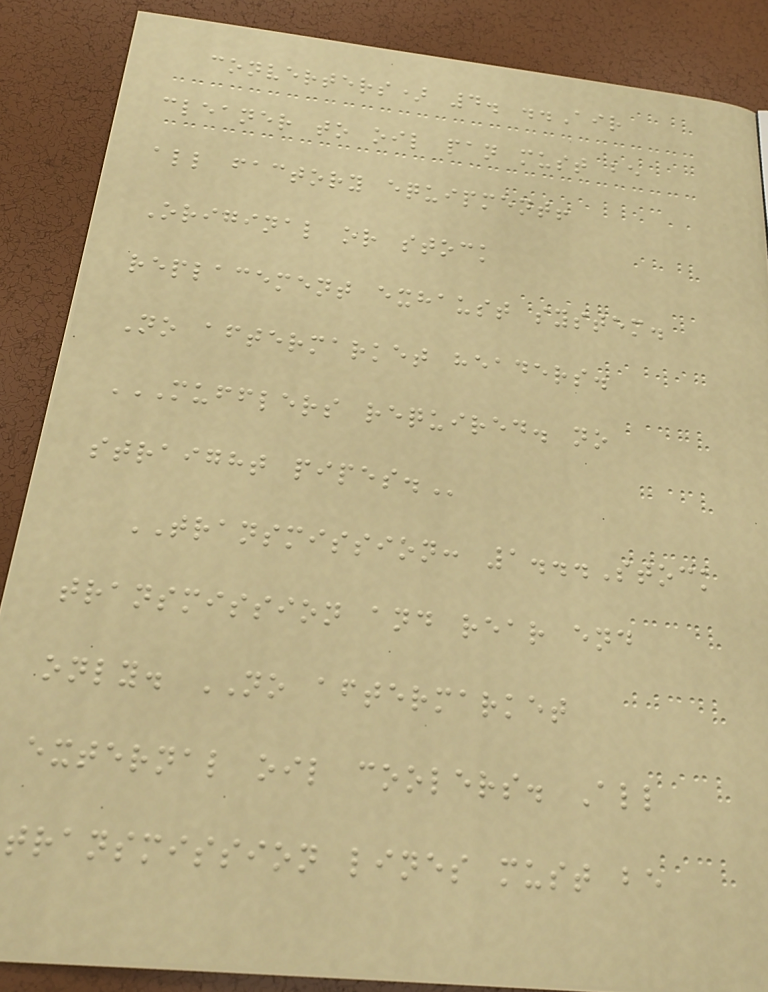converters) 4. ..Air
cleaner to oil pan must be
all factory equipment!
Original or stock
replacement exhaust system.
No aftermarket headers.
MUFFLERS REQUIRED. NO
STRAIGHT PIPES.
TRANSMISSION: 1...Stock
transmission and rear end
only. NO aftermarket
external oil coolers. All
transmission lines must be
